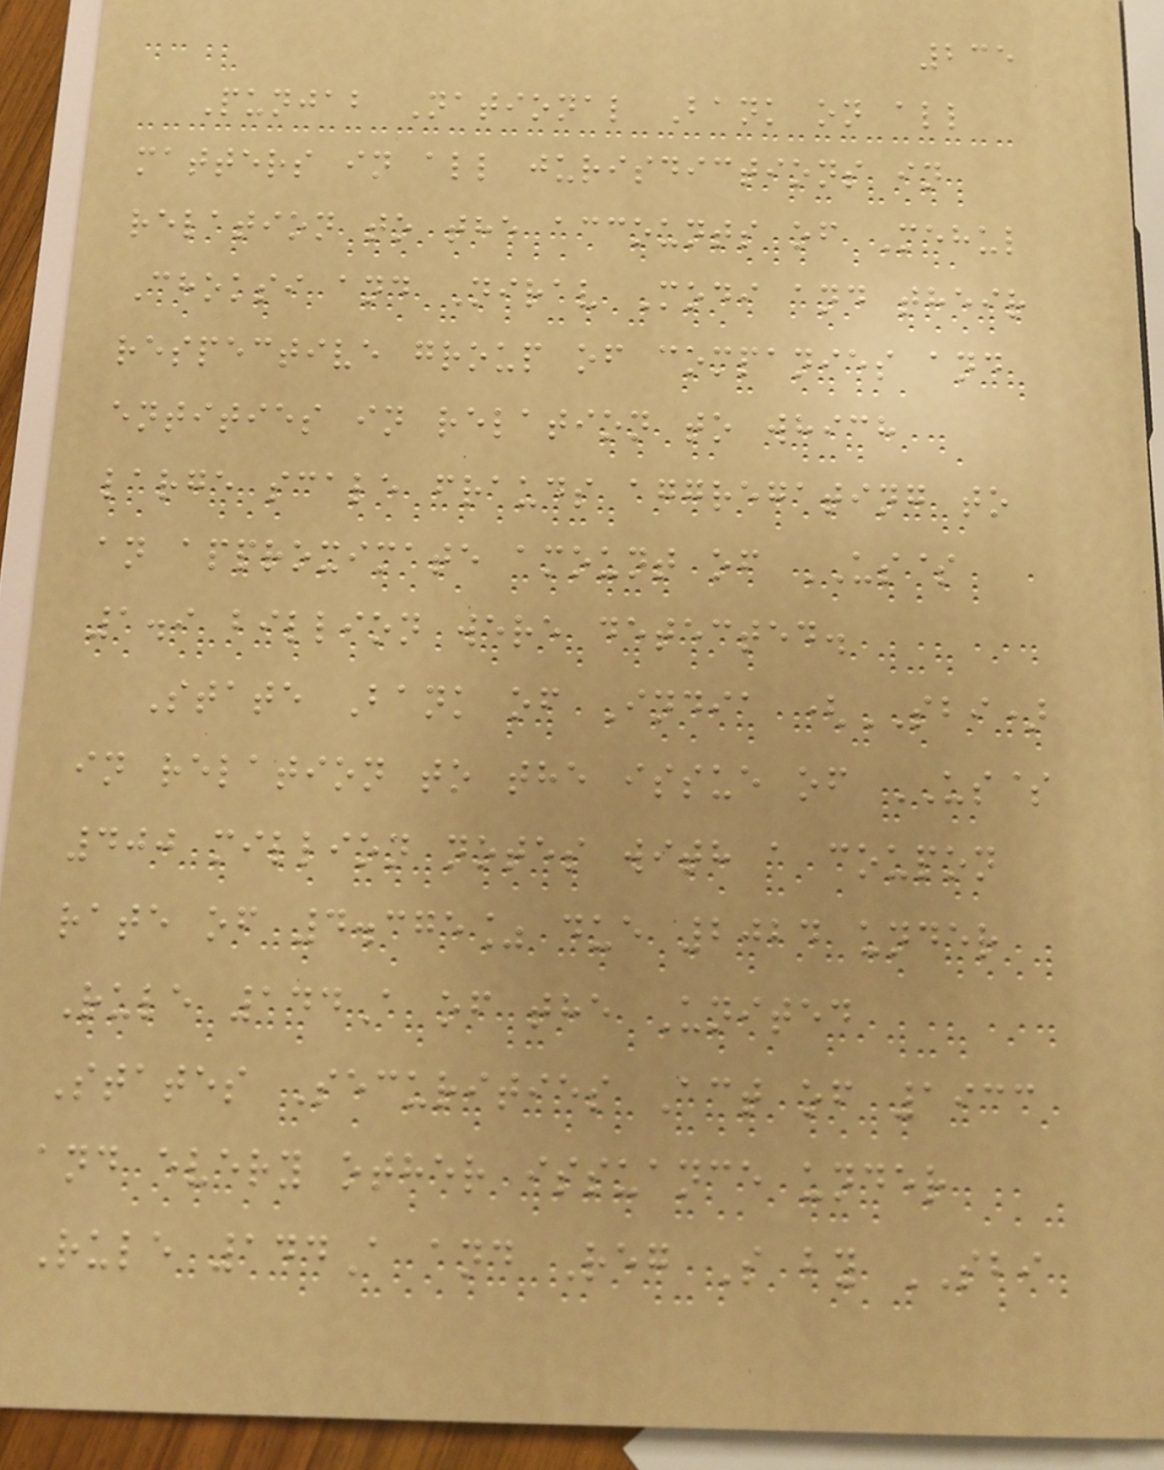235
Punjab National Bank on all
matters in all jurisdictions in
relation to the accounts of Mehul
Choksi and Nirav Modi and their
respective group of companies and
entities in relation to which
large scale frauds aggregating to
an approximate amount of US$
1.9 billion were detected.
State Bank of India (SBI)
in relation to the issue of US$
400 million notes with a coupon
rate of 4.375% due 2024 under
Rule 144A of the United
States Securities Act of 1933
and every other issuance under
Rule 144A and Reg S by SBI
